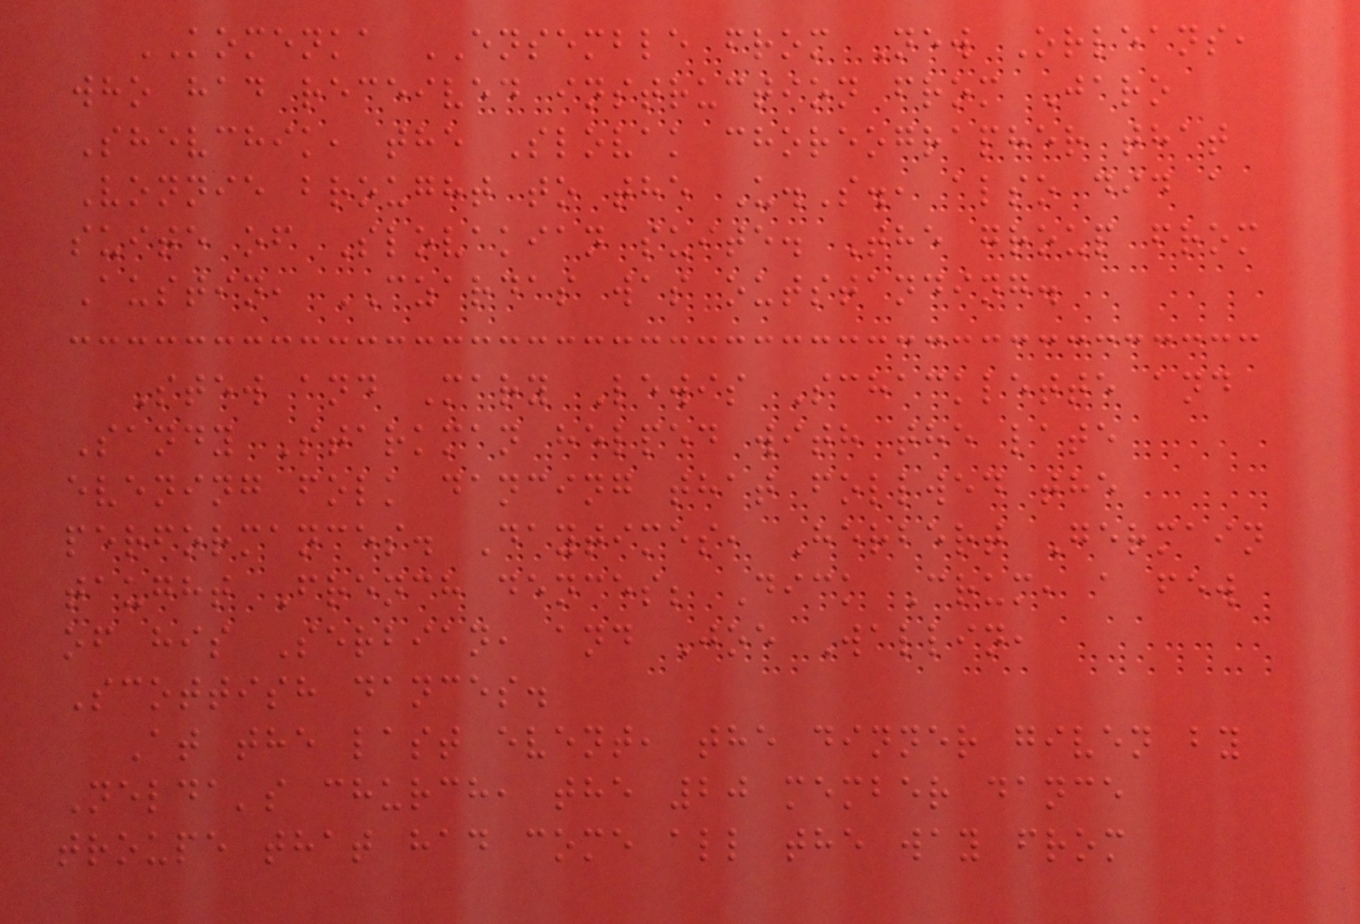KOMENKA ENSEMBLE from New Orleans,
who had received instruction from Jaro
Shevchik, the Slovak choreographer that
Vonnie brought to the U.S., also did a
suite of Slovakian suite. The group from
Austin, CZARDAS was outstanding.
Stew and Mary Lewis Schacklette and
Sandy Starkman helped with the late
evening folk dancing that follwed the
performances. Daytimes, Herbert Germain
taught French dences; Dick Crum, a few
of his Serbian, and Joe Wallin,
Scottish dances.
At the last event, the dinner given by
Nelda's church, the 20 member dance
troupe that had come all the way from
